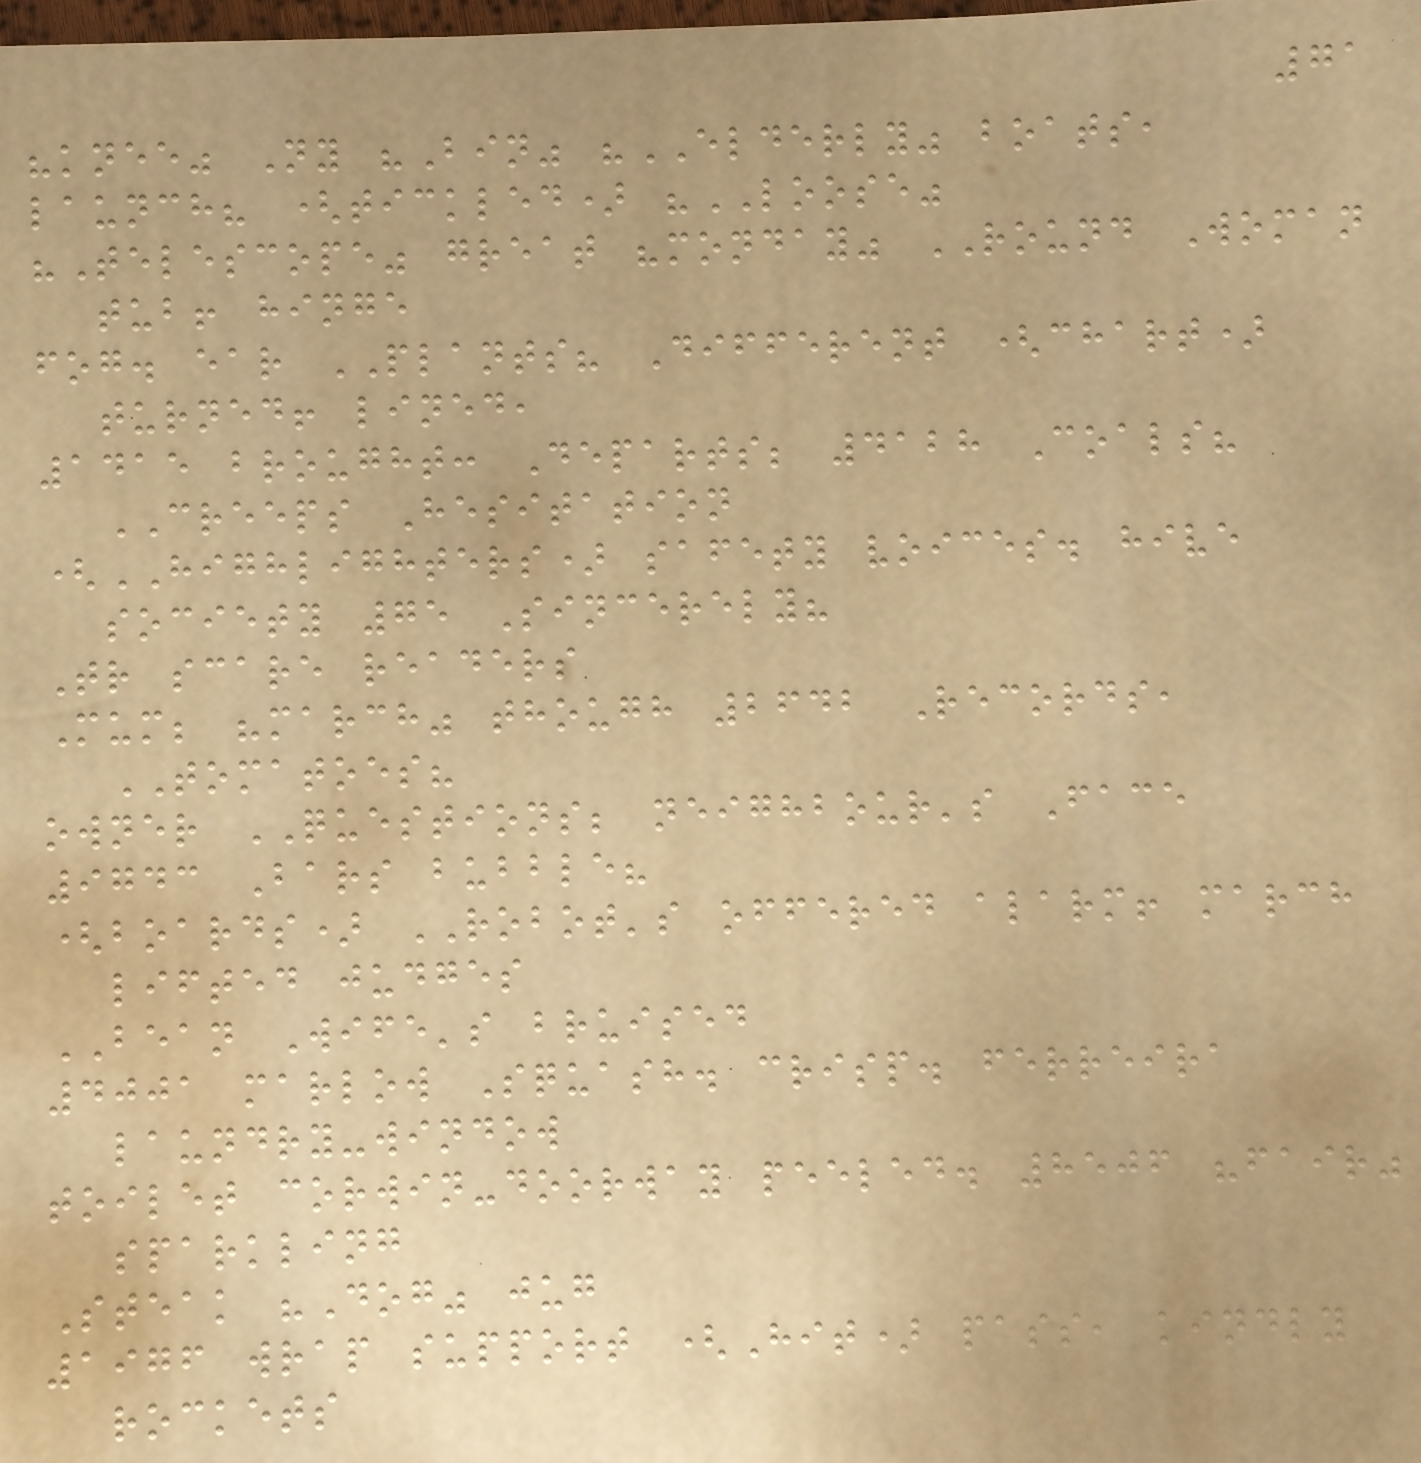71
"knee" Ny "Bin" "ELDERLY" boats,
launch? (tickled) "LOOSE"
"Telescope" great "monday" ROUND Woman
tub! hinge
fog. ear PLANTS? Different (chart)
turned! lined,
1415 brought: Departs; 4128 Coals?
CREEPS Hesitation
(HIGHLIGHTERS) safety voices. hive
society 75 Sincerely?
Tr scare readers
Mum; "march" though 2642 Records,
TOMATOES?
owner QUESTIONS; neighbour's Face
9743 Bars bubble?
(boards) ROBOT's offered alarm! march
lifted judges
BEAN Wife's bruised
4001 marlow Squash. crisp. ferreira
laundry-window
toilet corwin-doorway peeled. 8506 "fair"
sparkling
Steak "Dog" jug
1976 wrap support (Hit) pass, kindly
rockets
